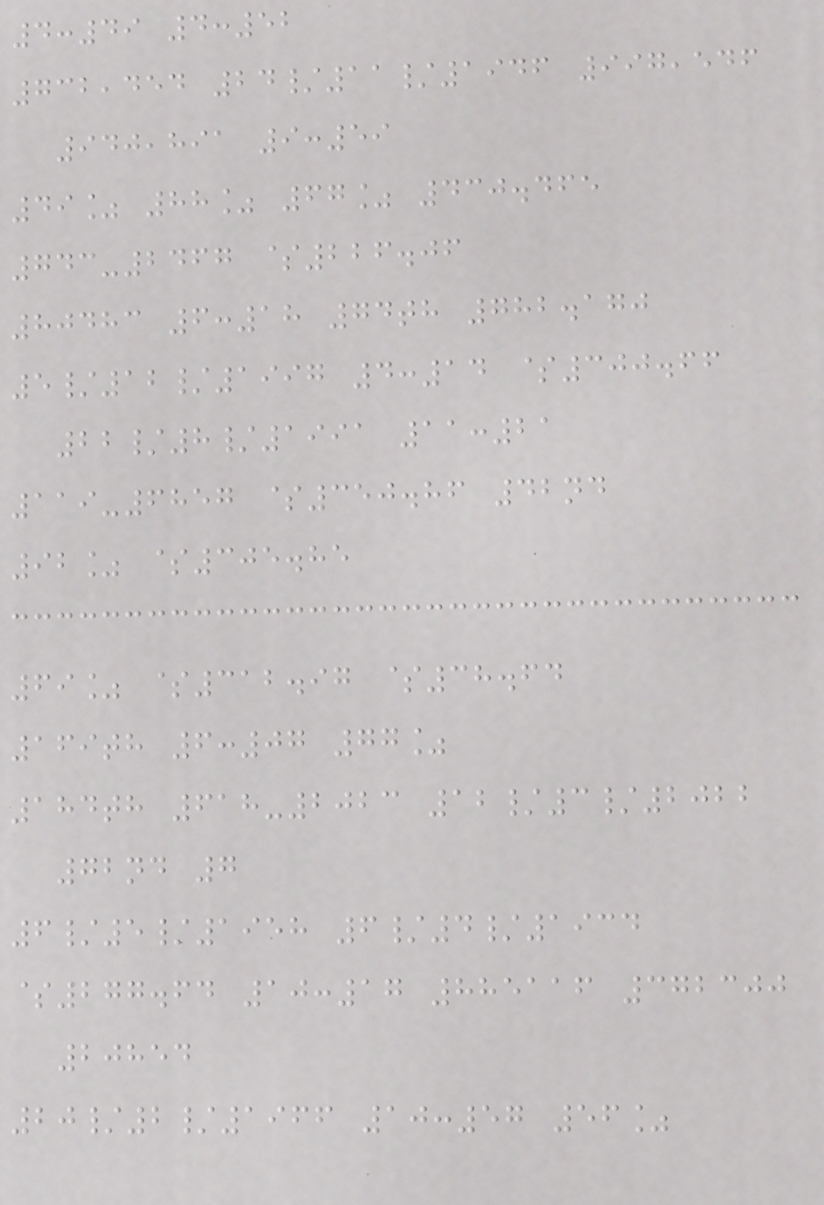4:49 4:52
732,454 24/11/1946 997,546
940,891 9:59
49% 88% 67% 430.465
743-2467 $226.06
80483 6:18 74th 782.170
5/12/1997 4:14 $300.66
22/8/1991 11:21
119-6857 $350.86 42nd
92% $305.85
69% $312.97 $38.64
169th 6:07 77%
184th 618-2023 12/3/2022
72nd 7
6/5/1958 6/4/1934
$277.64 10:17 885116 372300
20854
20/2/1966 10:57 56%
